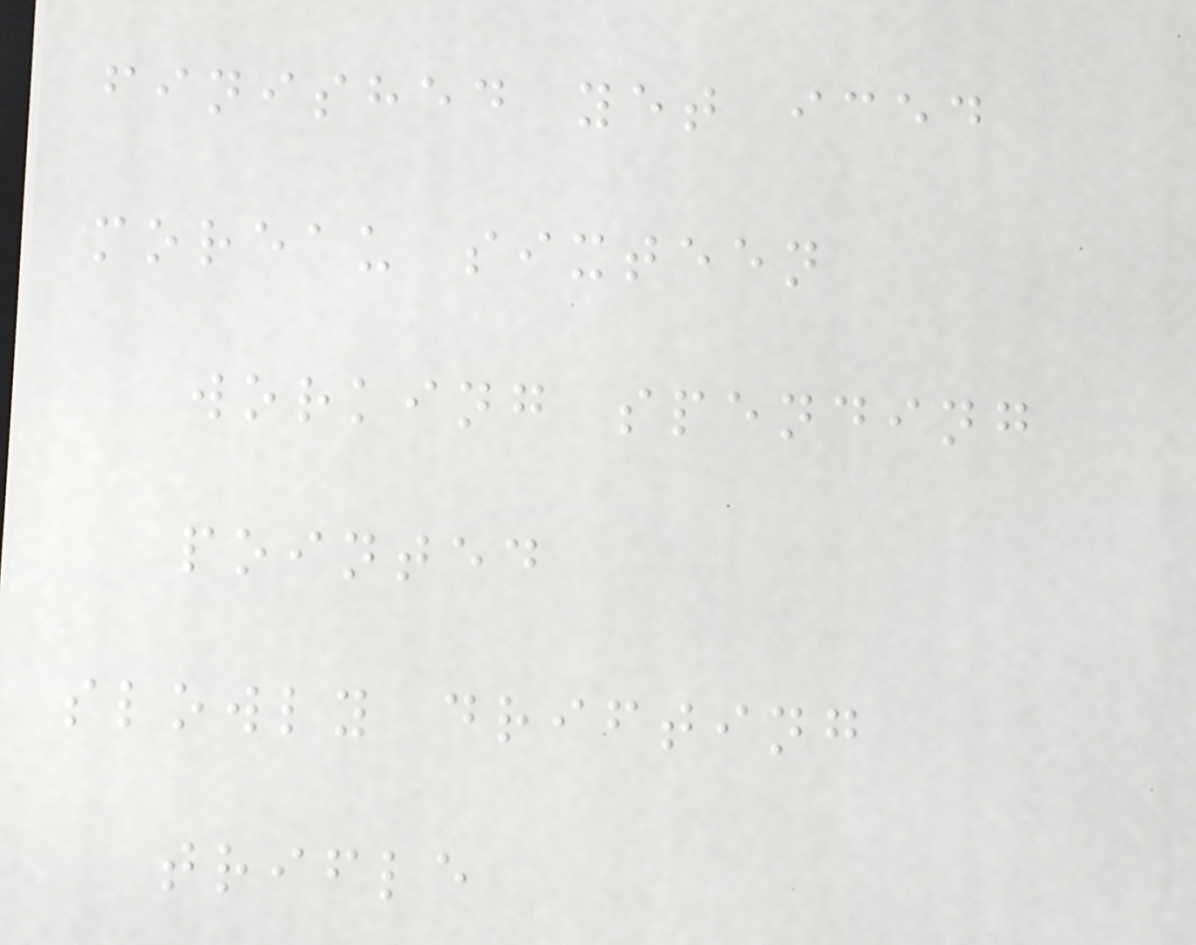finished yet iced
moreau sixteen
working spending
pointed
slowly drifting
trifle
